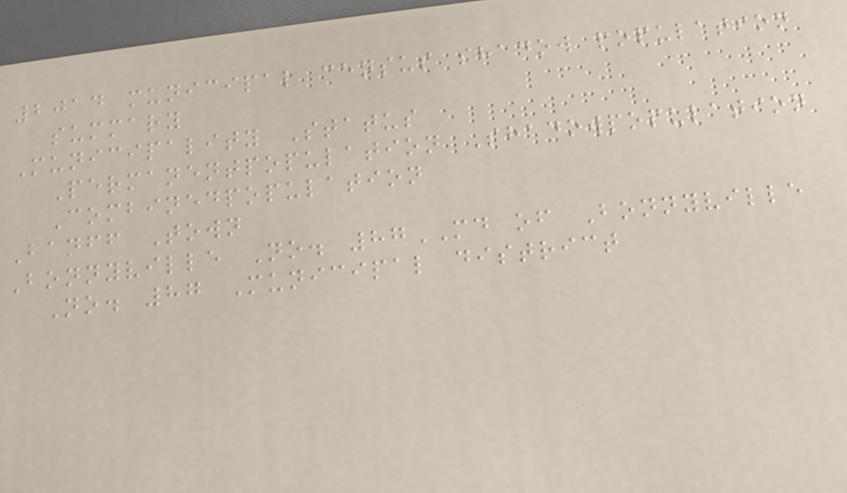2014 municipal census shadow population
summary
Municipality Status
Permanentpopulation Shadowpopulation
Combinedpopulation
Banff Town
Bonnyville No. 87MD of Bonnyville
No. 87 Municipal district
